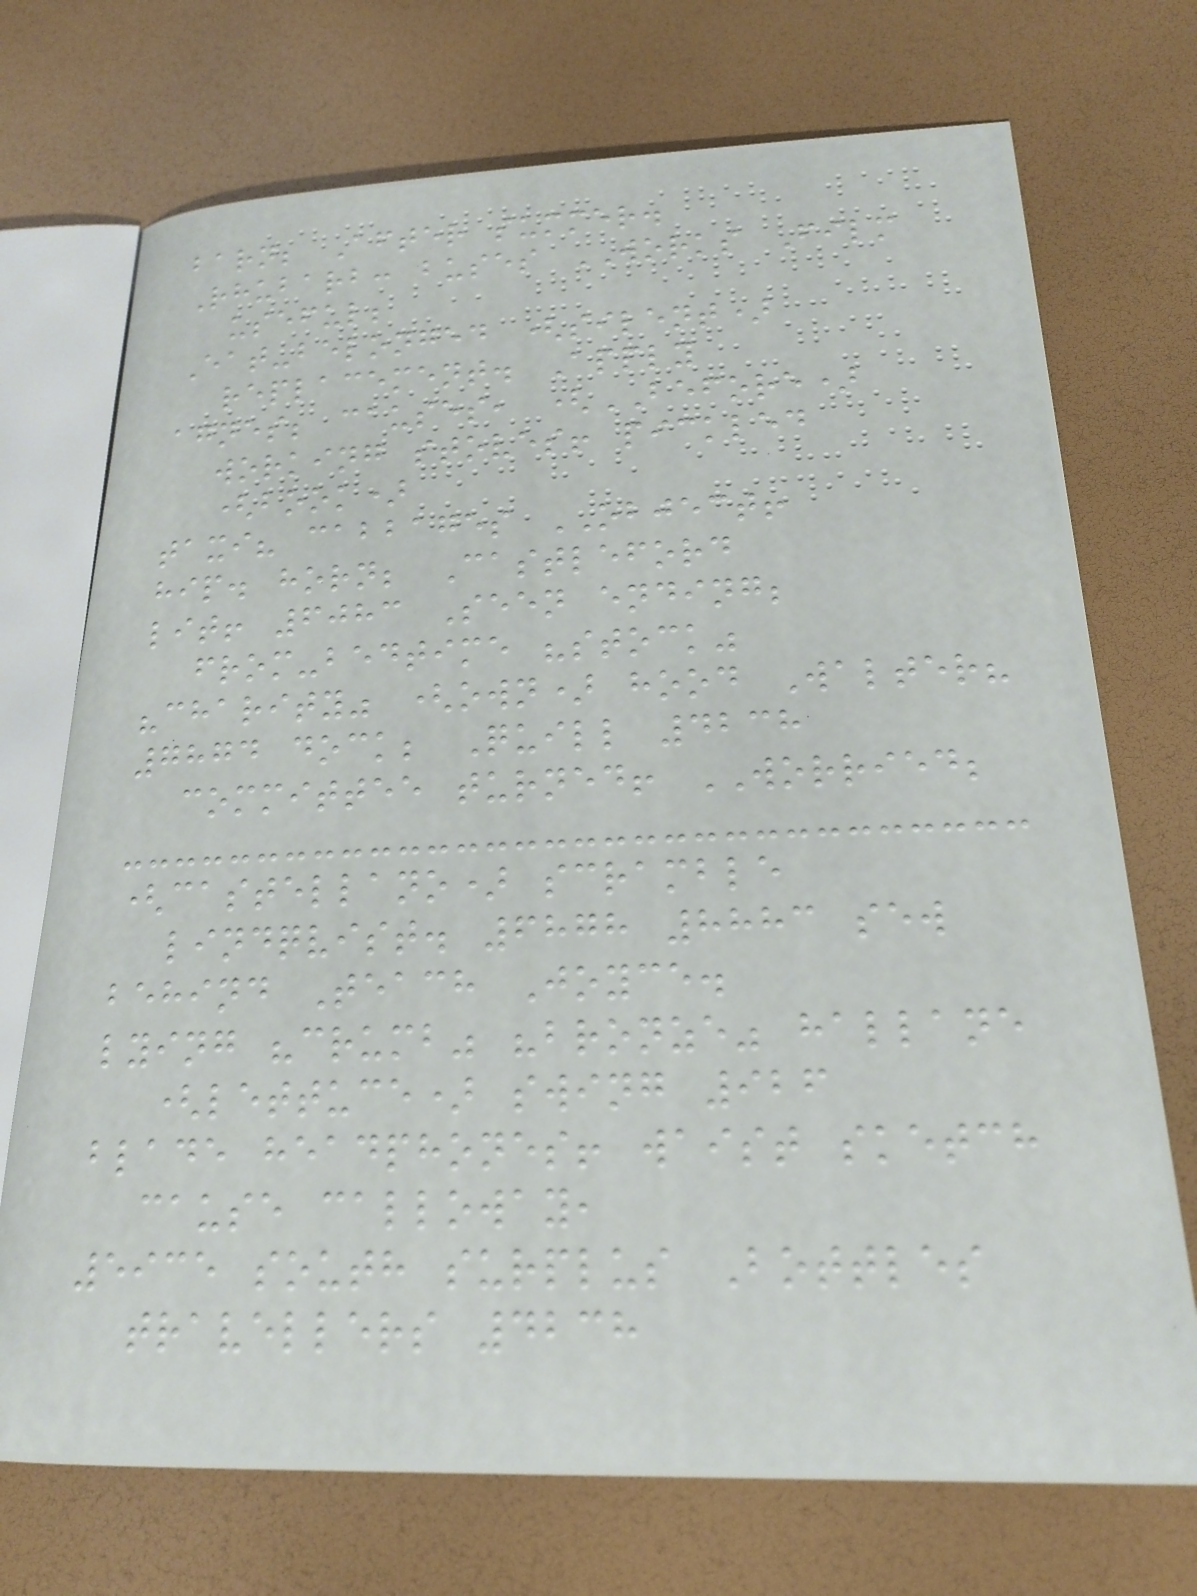barn; After summer.
Rhubarb: buses WORKS Film
useful;
Eat-belonged (silent)
replacement. Apply
agnes; causes, (BEFORE)
working stoves! pickled
(book)
taxi? cabbages OBJECT!
hip. horn; Castleford
lit! 6083 Seen ending;
from-bedtime "stock"
"charity" (own) hood Walter?
7874 dock; Quill 4238
committee turned! WORRIED;
(castellano) scramble
lindqvist. 6878 8883 sew
behind Teach Joyce.
lying "crumb" "bronze" hallane
(lettuce) swing 926
blade headphones! waist sketch
cause calloway,
5935 south surplus Bottles
travellers 4238
